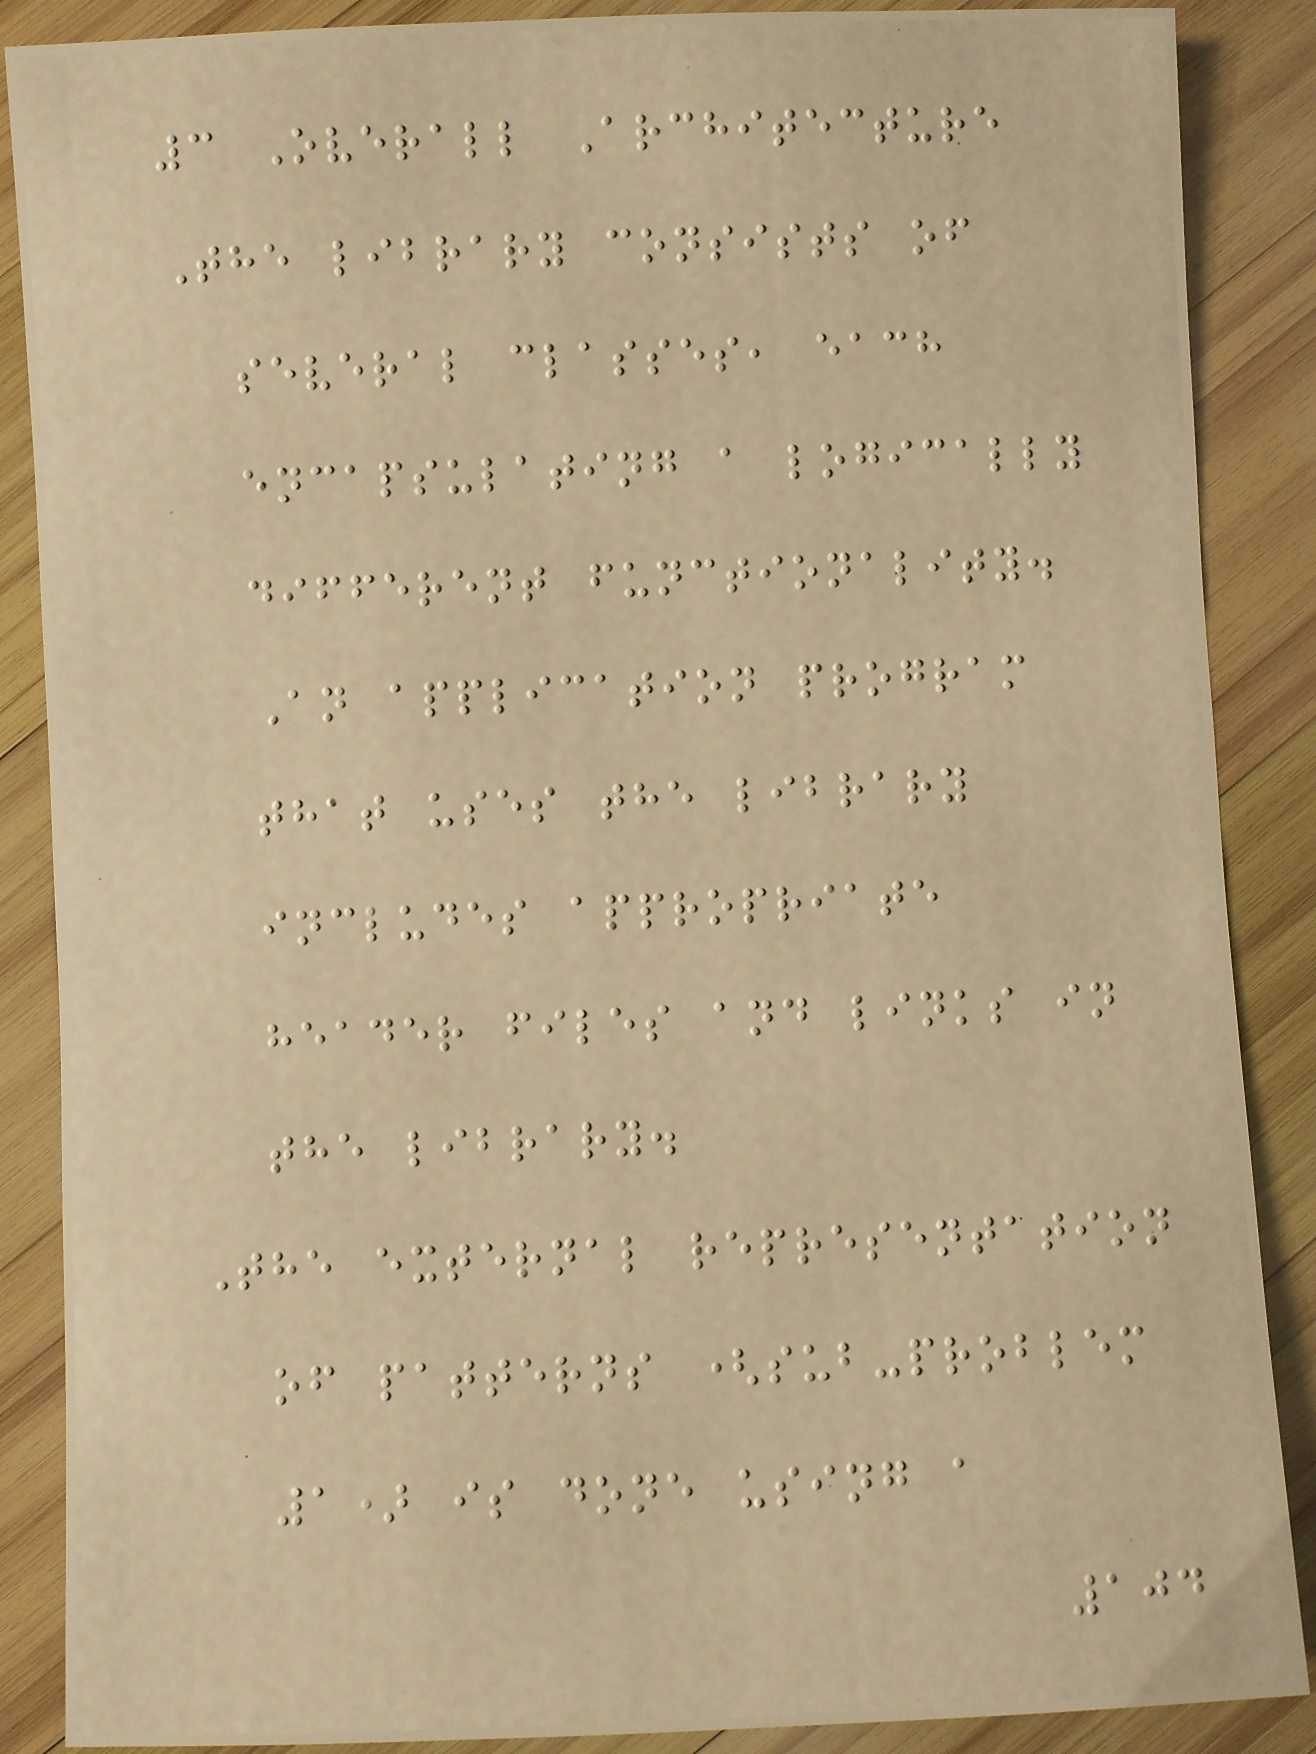3 Overall Architecture
The library consists of
several classes, each
encapsulating a logically
different functionality.
An application program
that uses the library
includes appropriate
header files and links in
the library.
The external representation
of patterns (sub-problem
1) is done using a
104
